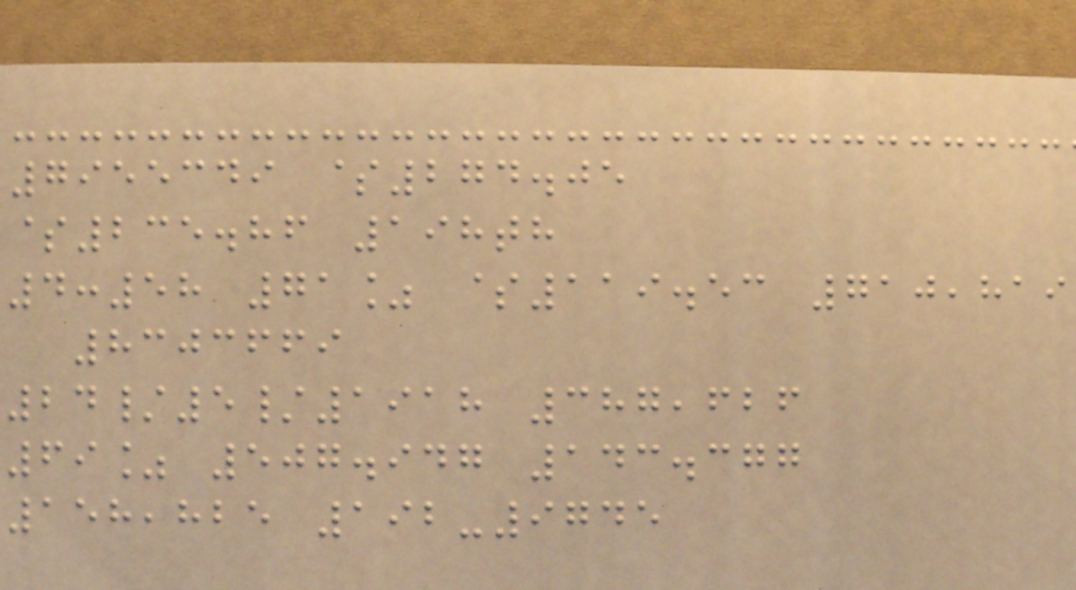7955349 $274.05
$235.86 198th
4:58 71% $119.53 710,819
8303669
24/5/1918 387,626
69% 507.947 143.377
158,825 192-9745
